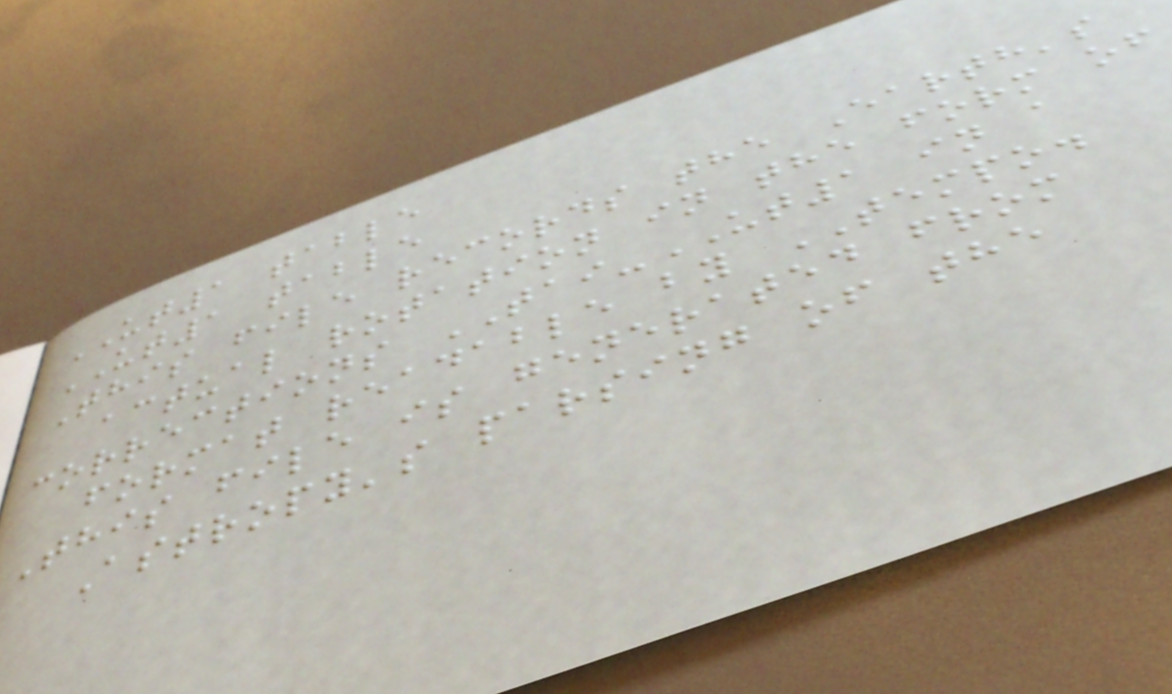UT1 table
UT1 table
This file records the Earth's
actual rotation in the form of
corrections TAI-UT1 in a
format readable by TEMPO.
This file is generated from
Astropy's parsing of the
